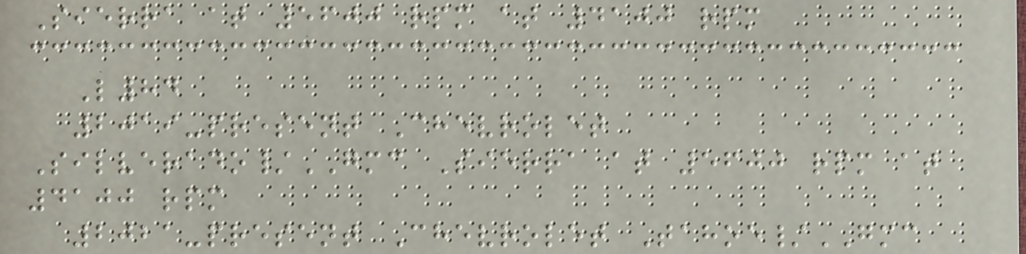Sierra at 5600 rpm at 4100 rpm
L84
2019-present Chevrolet
Silverado/GMC Sierra at 5600 rpm at
4100 rpm
2021-present Chevrolet Tahoe/GMC
